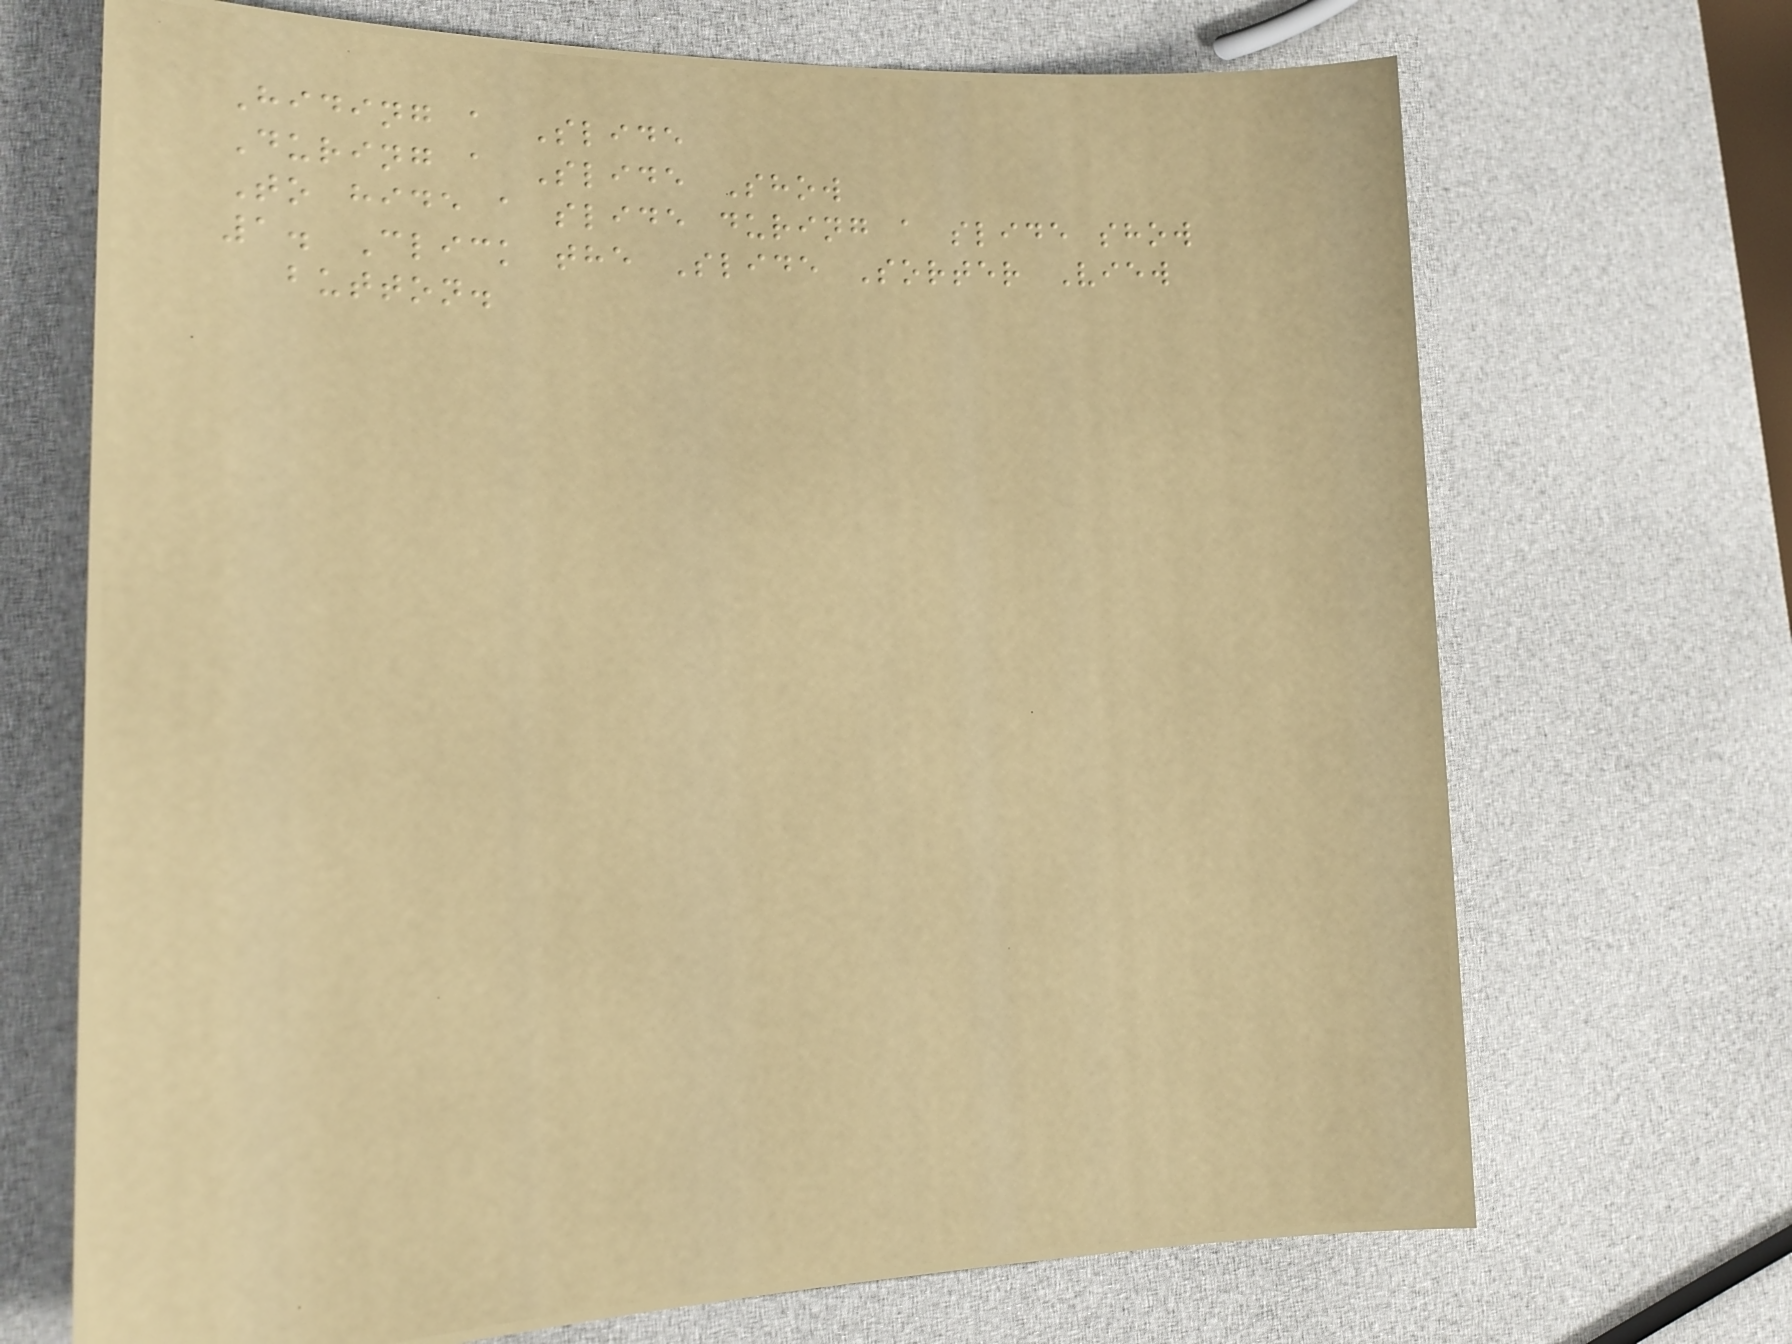Hiding a Slide
During a Slide Show
To hide a slide during a slide show
1. Click the Slide Sorter View
button.
